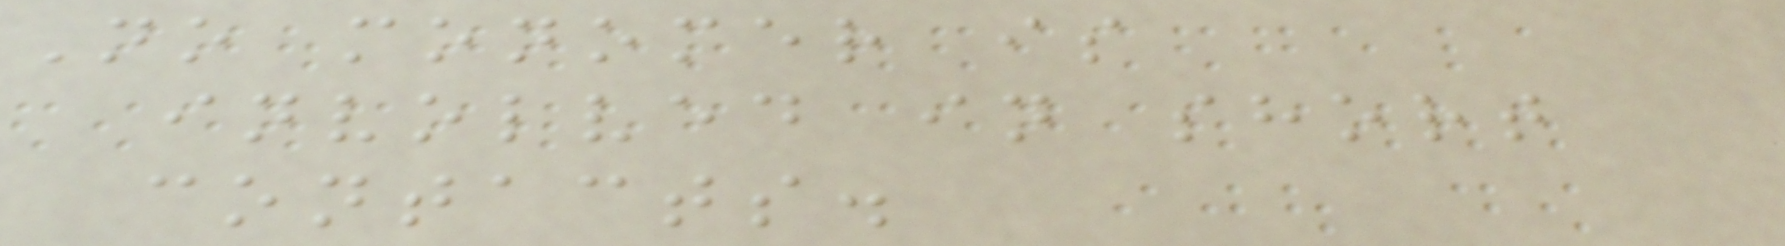No monomer is
involved in short
contacts.
